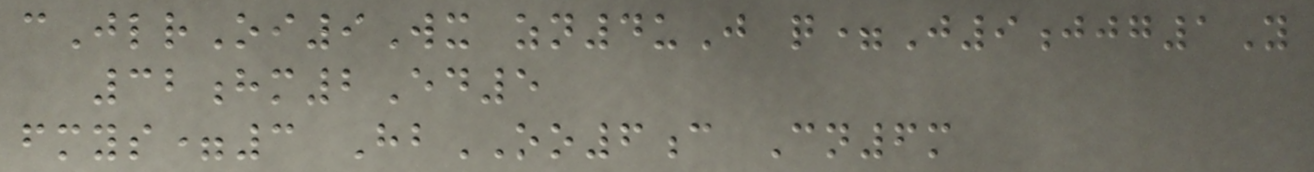cJlrOi9Wx zn4uJ q=J9jjg1Y
32hm2Ed5
fmys=3 HbOO6c Cn6m
